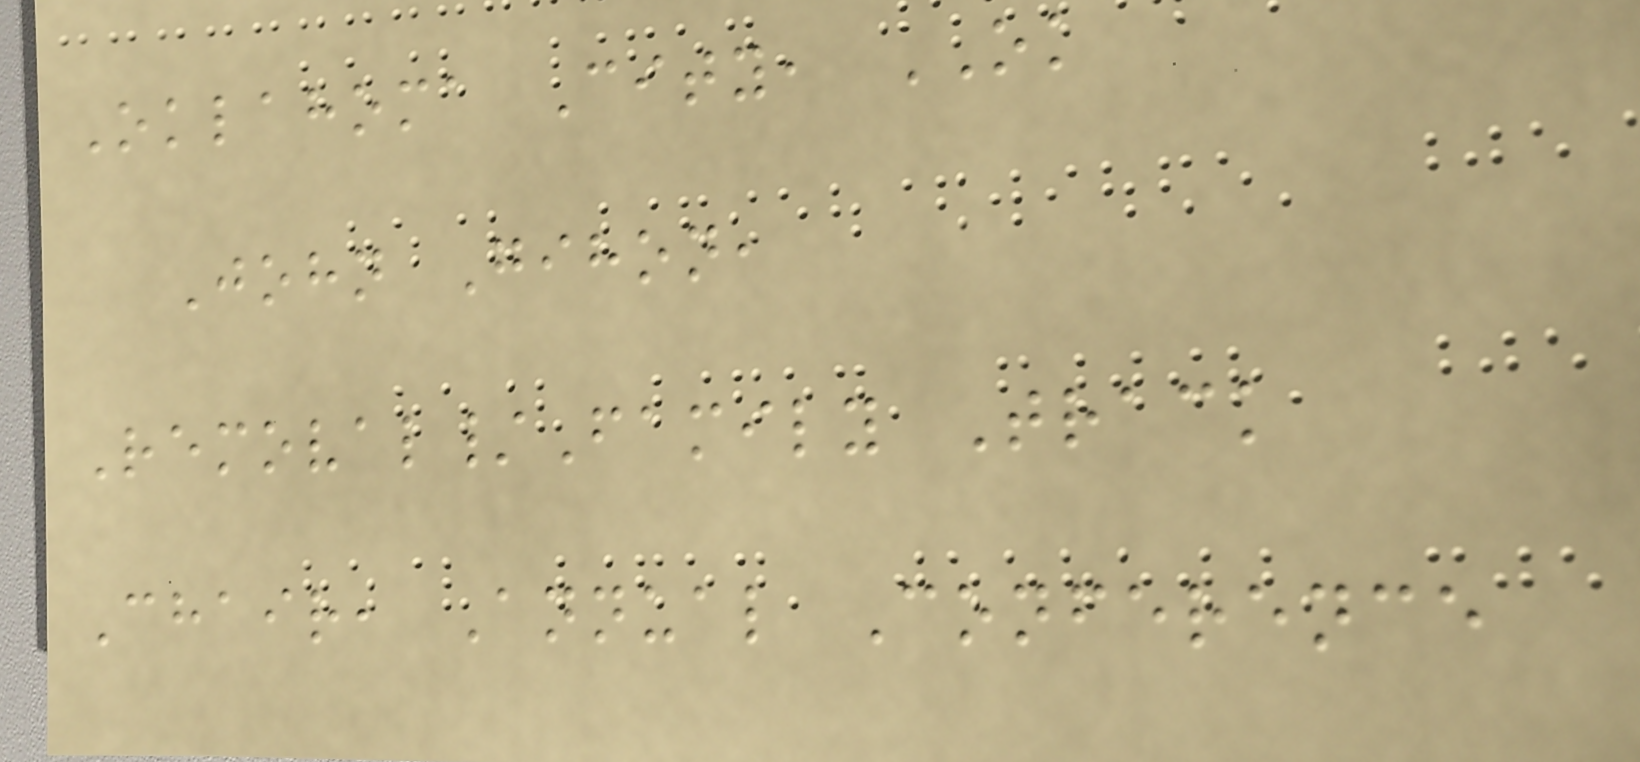Oklahoma City, OK
John Gihon,
Removal/Family Track
Chair, Annual Conference
